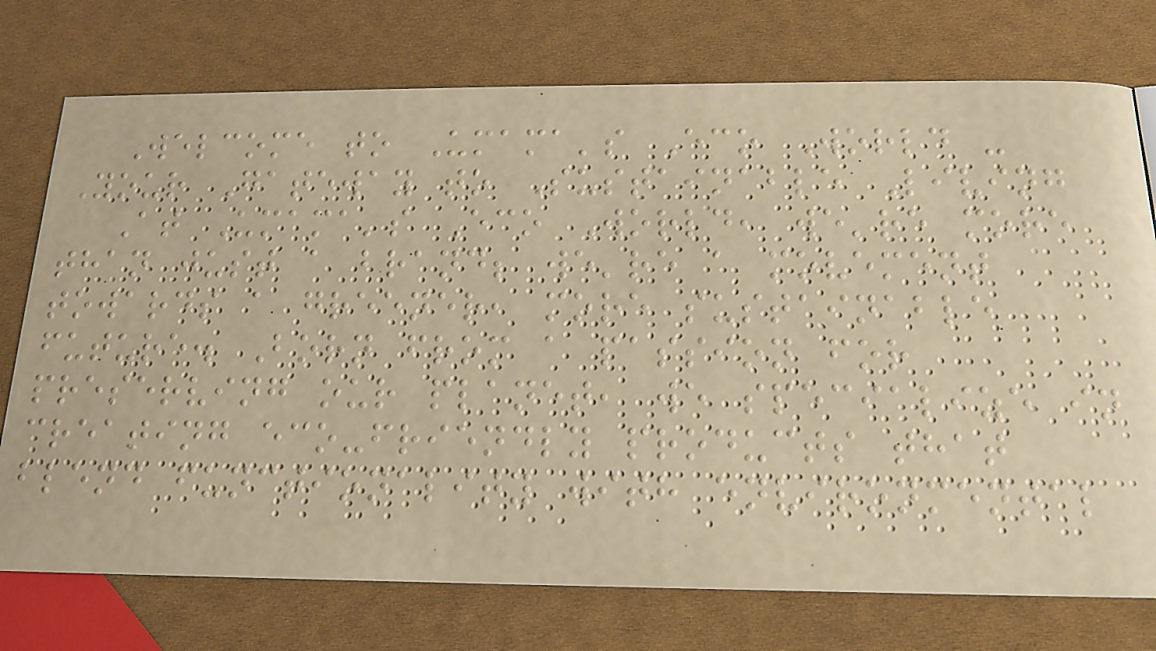Welcome to Umama's Eco World -
Your Gateway to Sustainable Living
At Umama's Eco World, we're more
than just a brand; we're a movement
towards a greener, more sustainable
future. Born from a passion for
preserving our planet, we specialize in
creating eco-friendly products that
blend functionality with environmental
